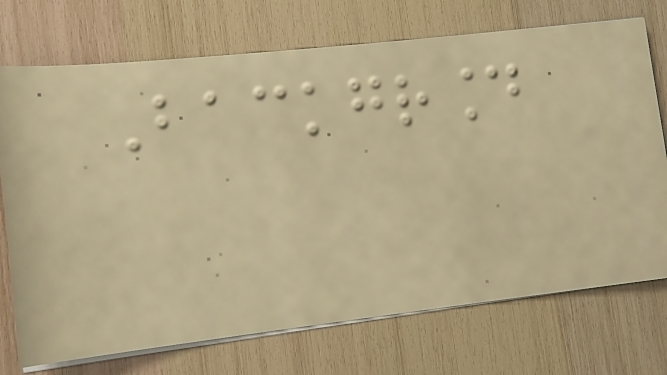Background
